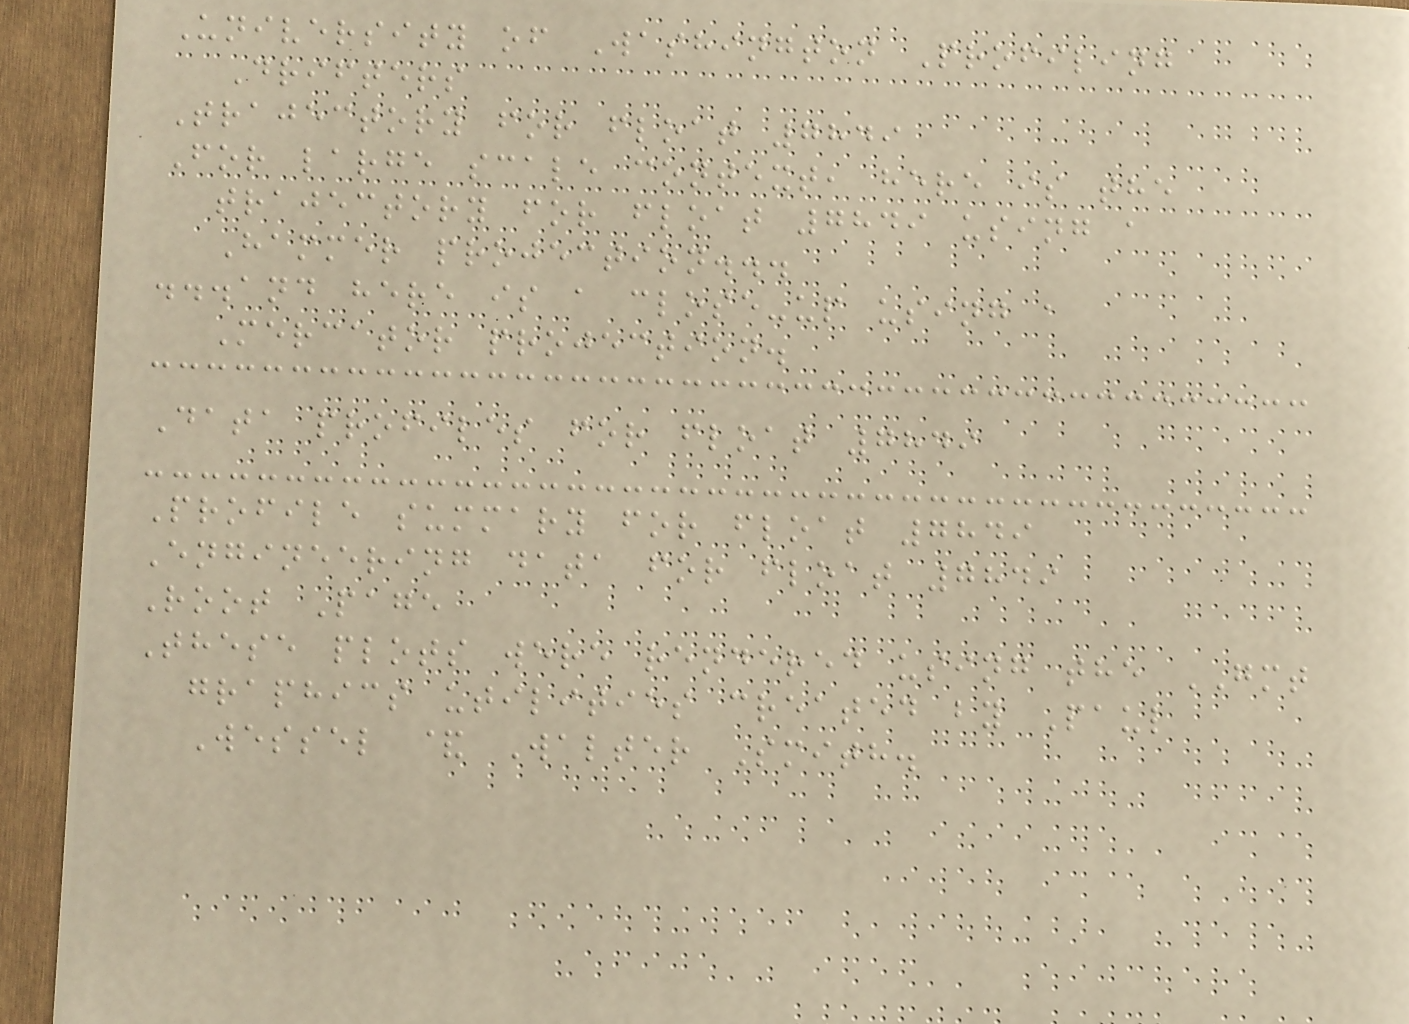University of Washington Profiling
Drifters
Trajectory for float 7849
For large scale context, here is the
trajectory for float 7849 using a
Hammer projection...
...and here is a close-up using a
Mercator projection.
Data profiles for float 7849
Profile summary for float 7849
Engineering data for float 7849
Root Page
These plots were rendered using the GMT
graphics utilities created by Paul
Wessel & Walter Smith.
